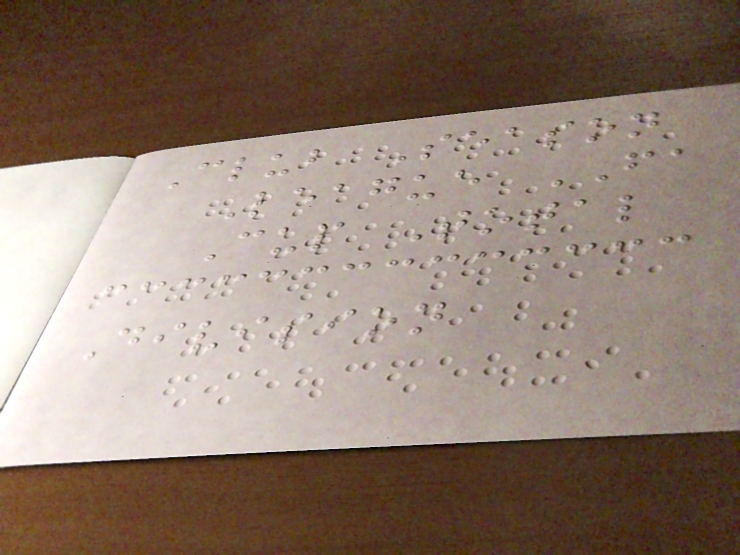Club Season
League FA
Cup Total
Division
